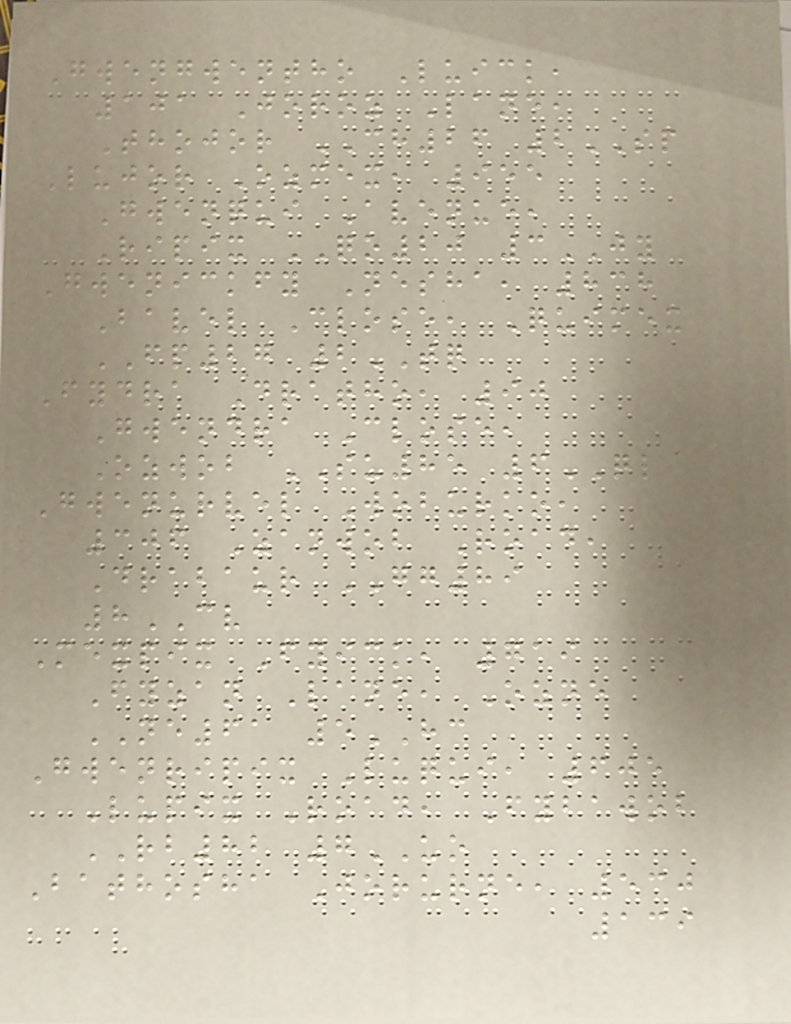Gwengwentho Luick,
101 Joroz Lane,
Thojor CH26 2SP
Lujor Ozmex, 955
Gwenqui Avenue,
Ripix QO20 3JY
Gwenickfy Nesha, 838
Bavel Close, Quimex
FP27 2TQ
Fydra Dratho, 90
Gwendra Close,
Ozwob SU85 6QL
Gwenurvel Woburko,
306 Zanwob Road,
Drabaur GG89
8CV
Mexpix Fyick, 719
Fyzan Lane, Ozne
NE61 5HC
Gwenripix Luqui, 605
Lupix Road, Fybawob
RB82 7UO
Bathosha Jorurne, 530
139
